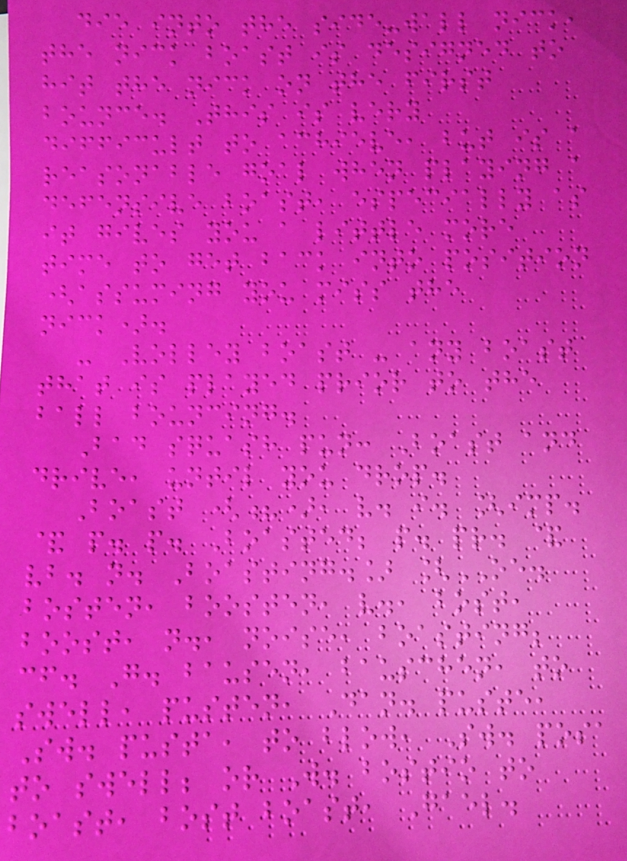die into the side-wall nick,
the nick boast is designed to
hit the nick on the first
bounce. This is very
difficult to achieve, but is a
reasonable goal when playing a
defensive boast, especially as
it gives you a little more
time to get back into position
(assuming you miss the
nick).
- Volley boast - any boast
that is played prior to the
ball bouncing.
Bad squash pun: Boast and
drive, until you drop.
Boast (?), v. i. [imp.
& p. p. Boasted; p. pr. &
vb. n. Boasting.] [OE.
bosten, boosten, v., bost,
boost, n., noise, boasting;
cf. G. bausen, bauschen, to
swell, pusten, Dan. puste,
Sw. pusta, to blow, Sw. posa
to swell; or W. bostio to
boast, bost boast, Gael.
